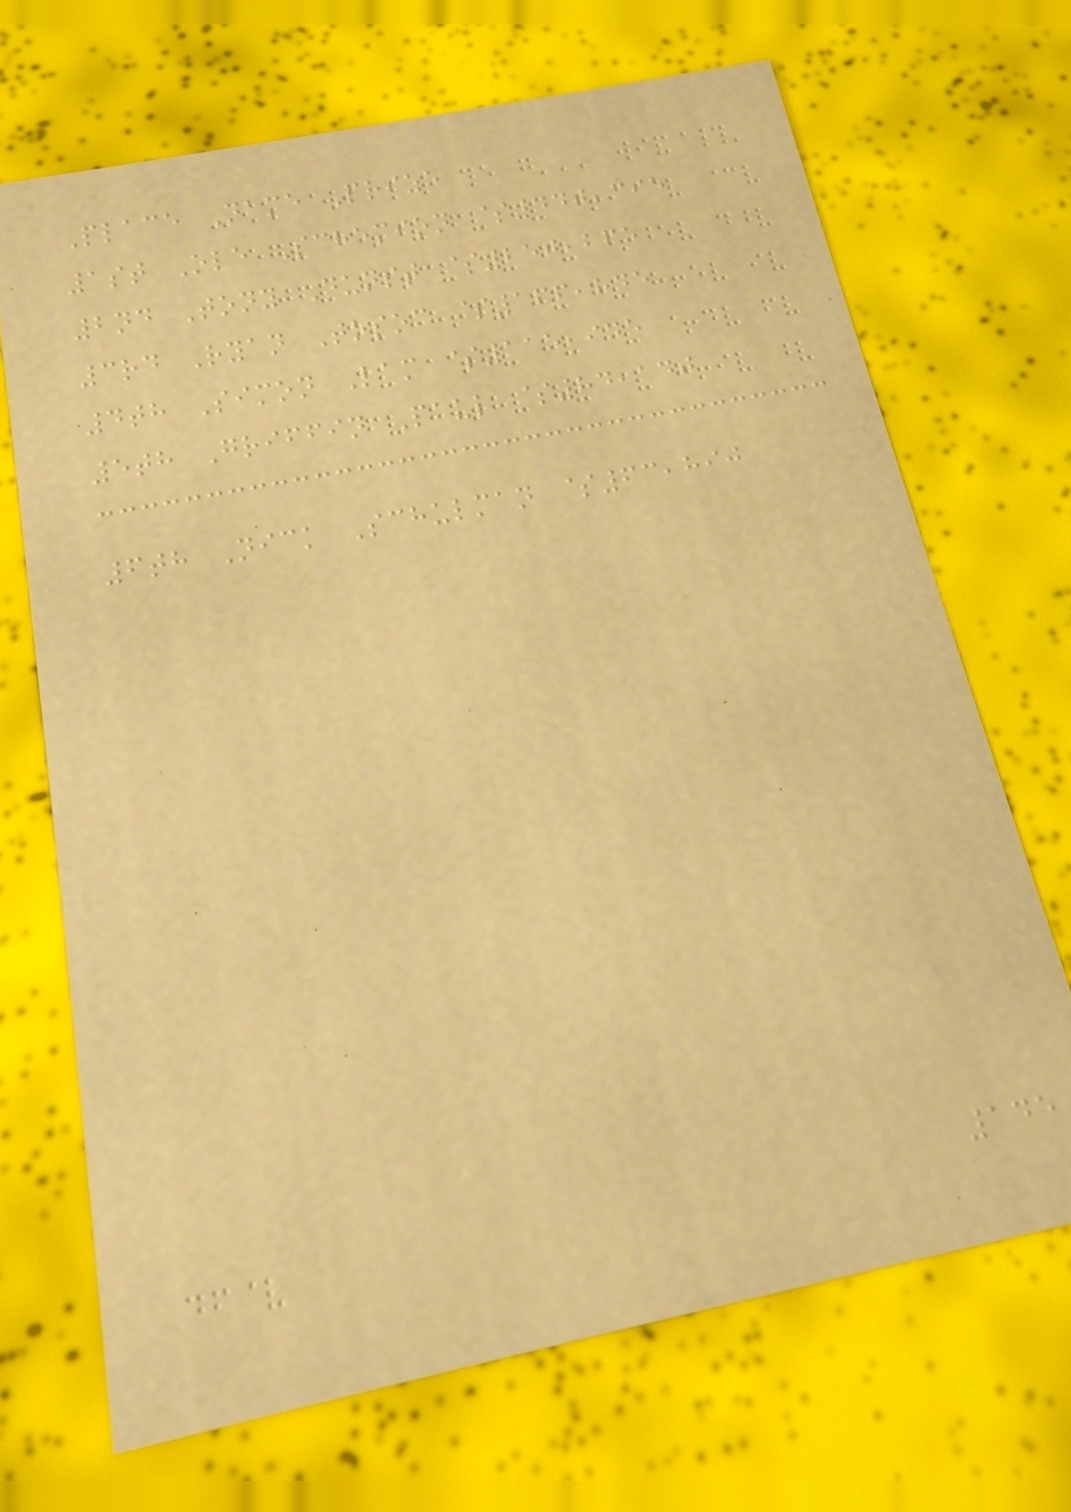Place Name Prize
1st Ole Schemion $440,395
2nd Tony Dunst $250,265
3rd Ryan Tosoc $166,845
4th Simon Lam $115,945
5th Griffin Paul $84,140
6th Nick Schulman $63,890
145
